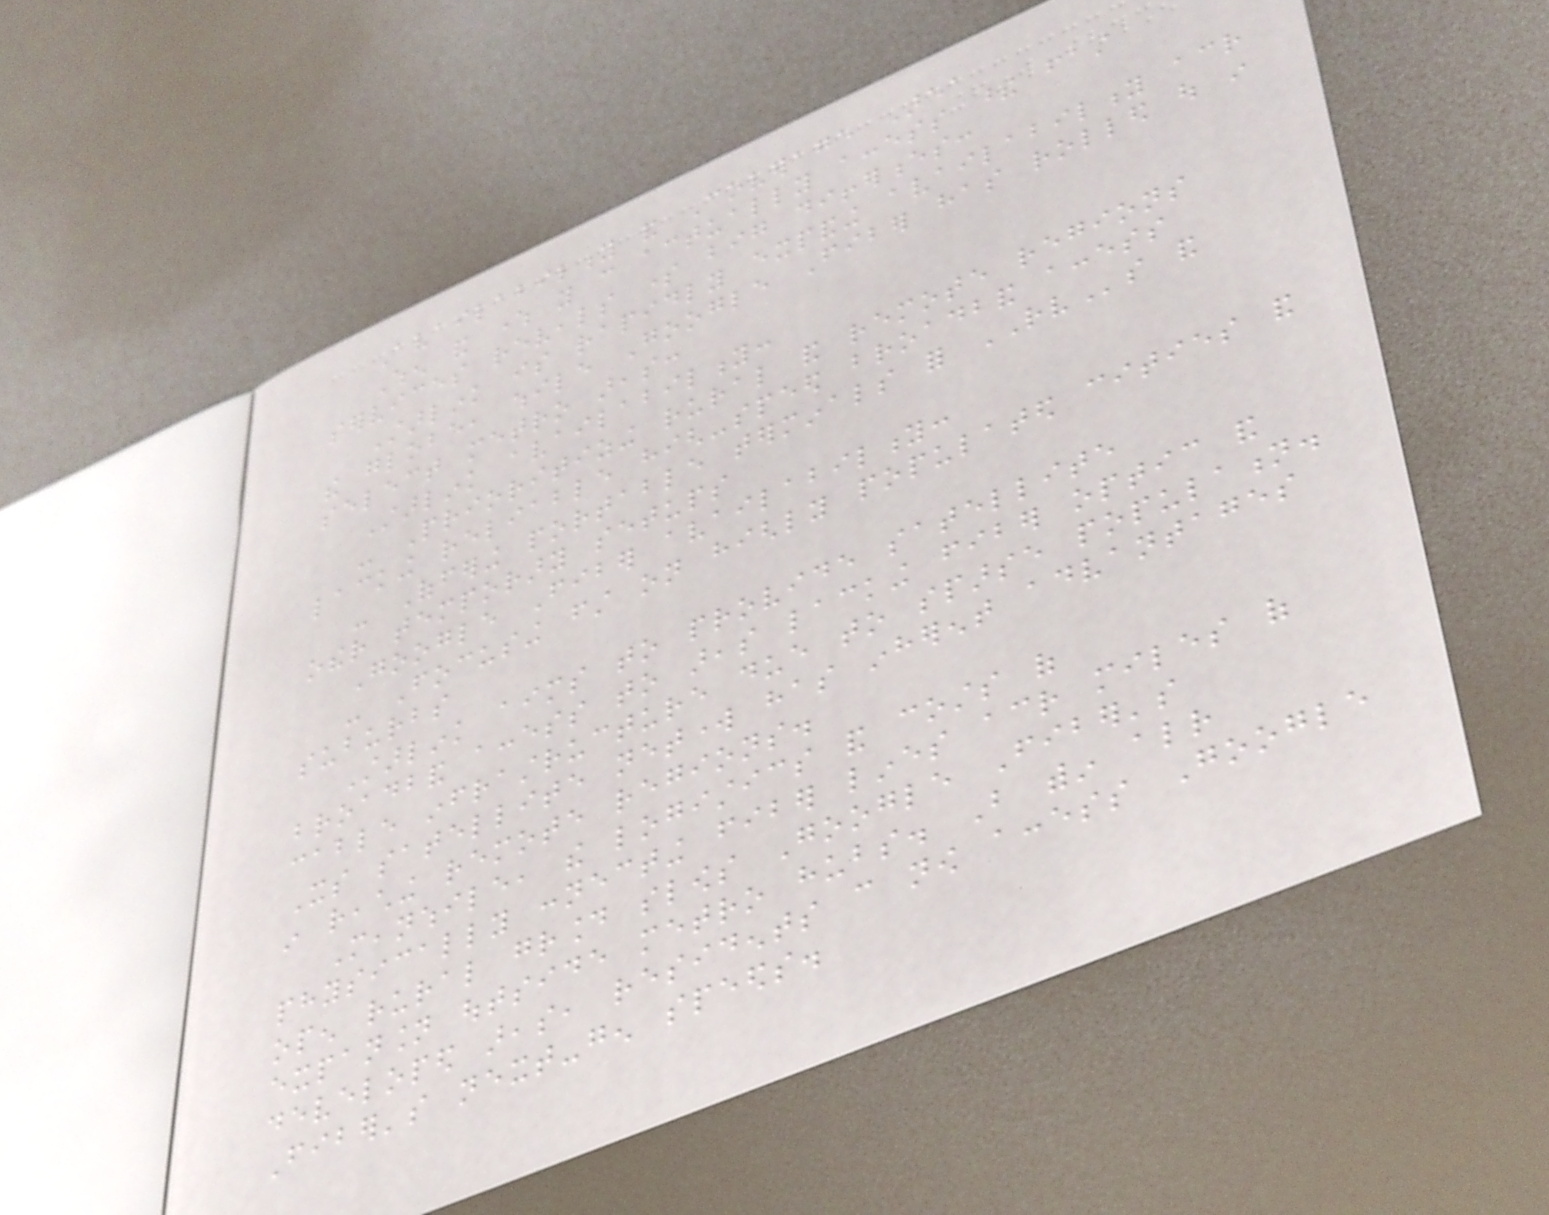Availability and Coverage Area
When and where you can actually access these fast
services reveals some big differences:
Starlink is rapidly expanding availability across
the globe, while Google Fiber has rolled out in
select metro areas:
Starlink availability:
- Prioritizing rural and remote regions
lacking reliable high-speed broadband access
- Offering portable terminals for RVs and
other temporary setups
Google Fiber availability:
- Focusing first on highly populated cities and
suburbs
Starlink aims to provide satellite
broadband access to areas lacking fiber optic and
cable infrastructure due to sparse population.
Its satellite network has inherent advantages
in reaching remote regions.
Meanwhile, the logistics and costs of
physically connecting fiber lines across miles of
open rural ground slows Google Fiber's
expansion outside metro hubs. But within already
developed areas, residents can now access Google
Fiber's next-gen speeds.
